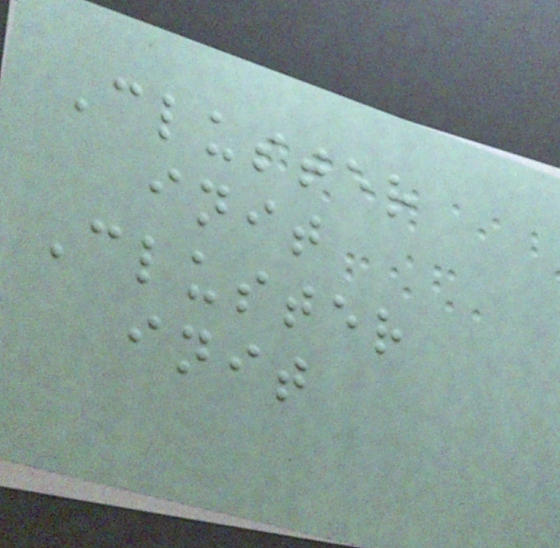Cluster
init
Cluster
init
